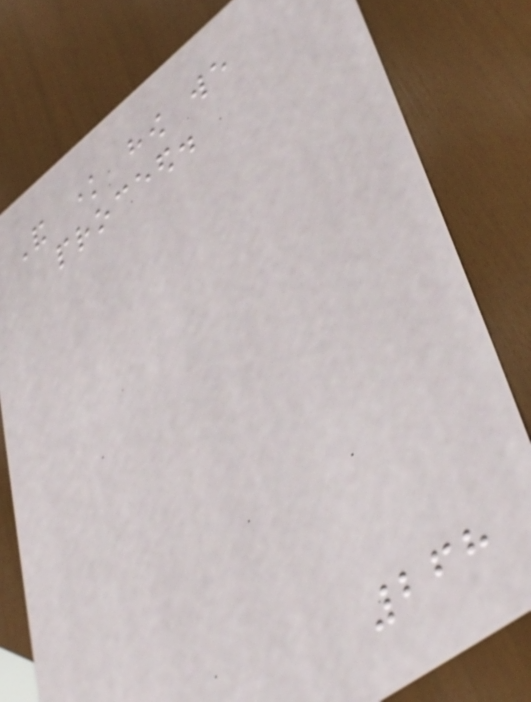And know how we
proceed.
268
